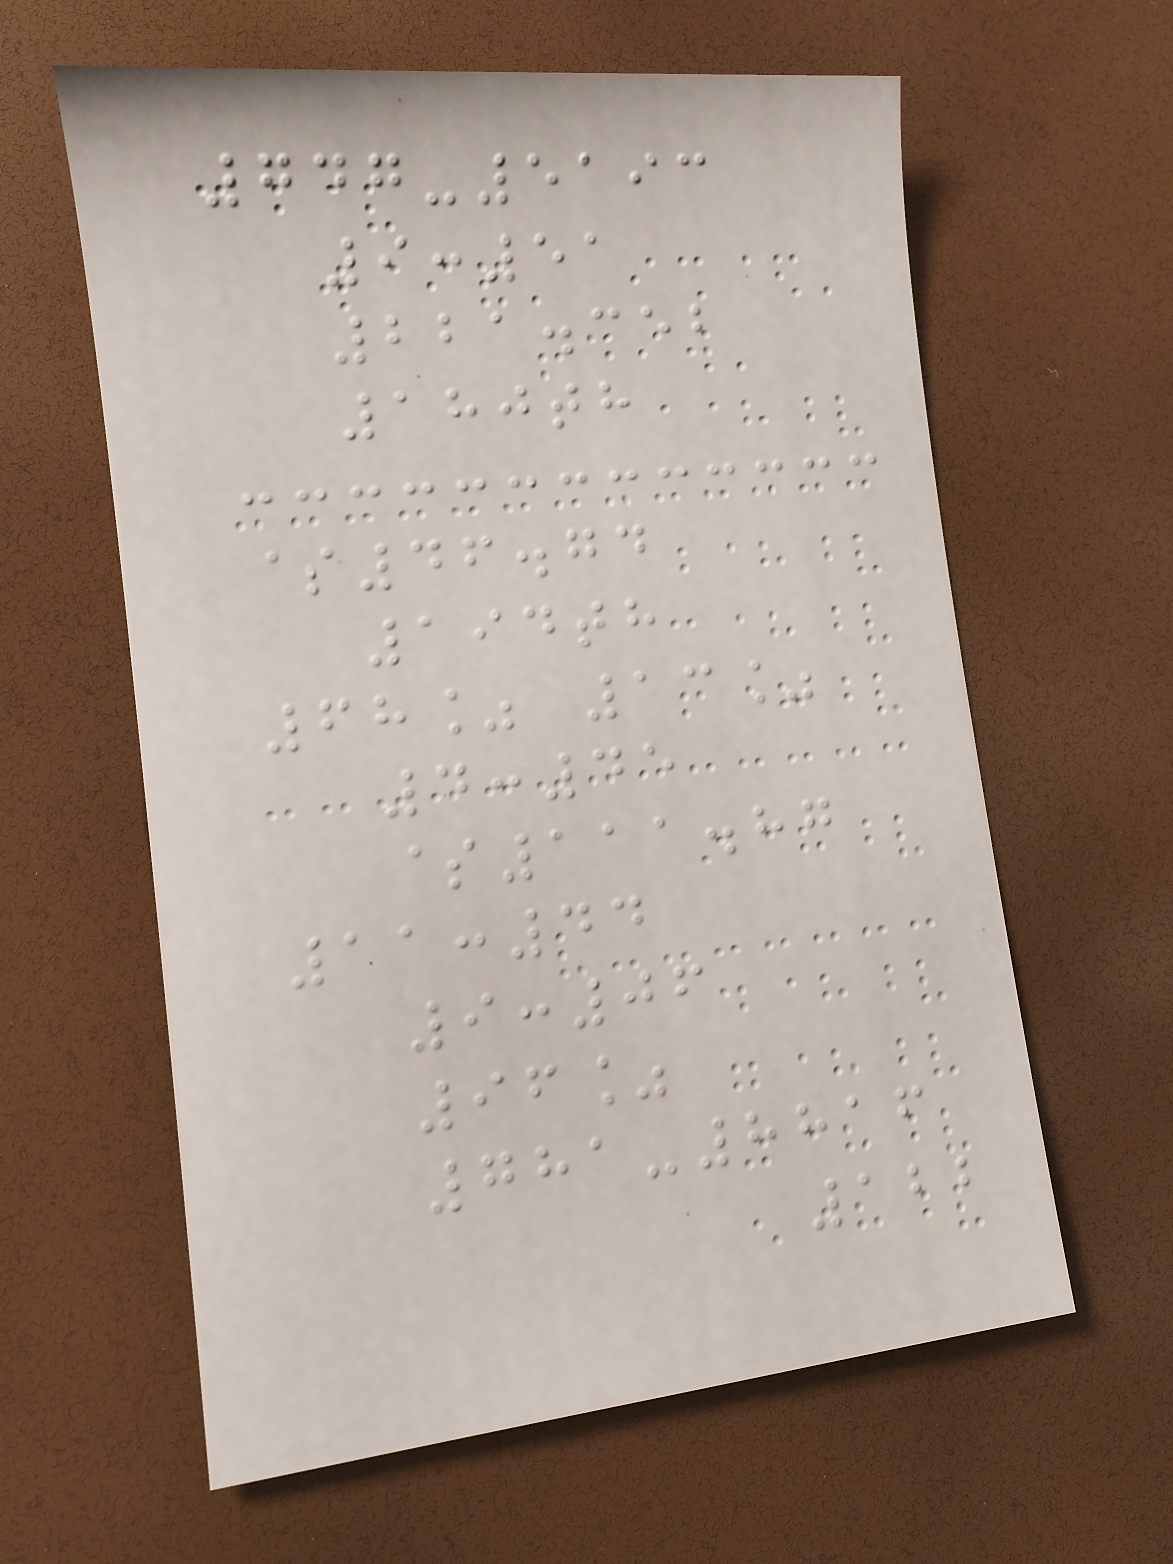747-5193
9:51
221.352
180th
$46.74
194th
68% 13%
4:45
$111.87
11:44
9:06
96%
781-8816
122
